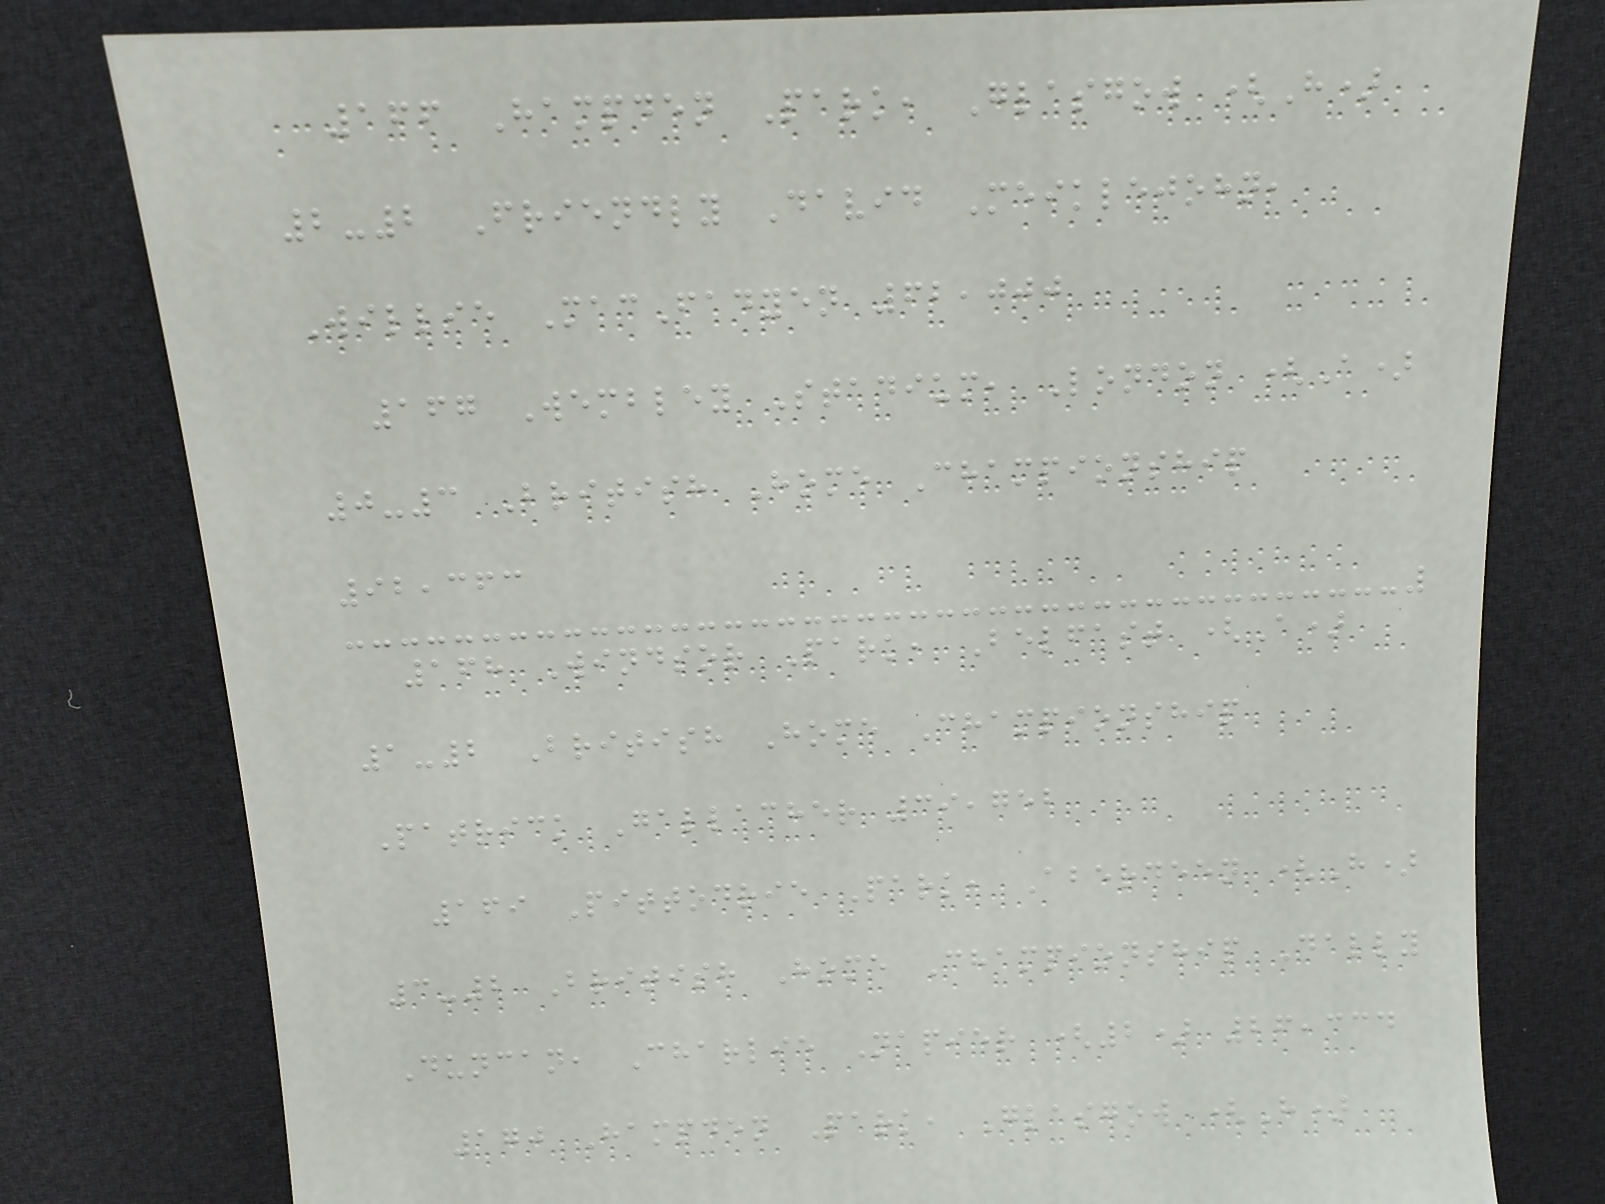166 Hampden Park, Glasgow (H)
2-2 Friendly David Meiklejohn,
Willie MacFadyen 62,000
167 Wembley Stadium, London (A)
0-3 British Home Championship
92,363
168 Windsor Park, Belfast (A)
1-2 British Home Championship
Patrick Gallacher 39,752
169 Pittodrie Park, Aberdeen (H)
3-2 British Home Championship Dally
Duncan, Charlie Napier (2) 26,334
170 Hampden Park, Glasgow (H)
